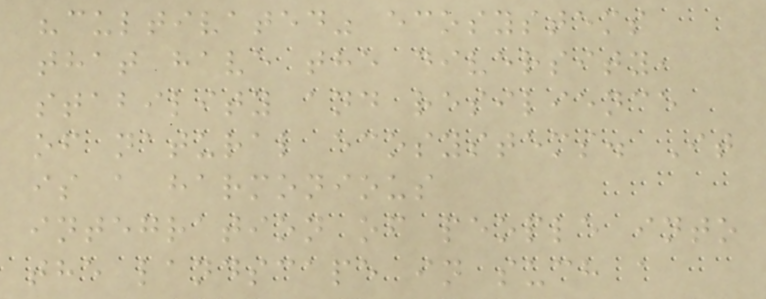"cultivated" ecosystems
that have the diversity,
stability and resilience
of natural ecosystems. It
is a harmonious
integration of people into
the landscape in such a
